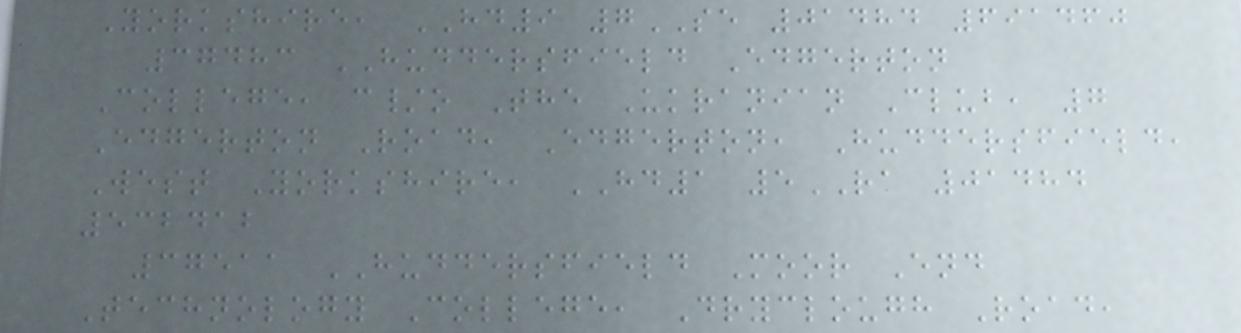Yorkshire, HD9 7SE 01484 691460
37483 HUDDERSFIELD Edgerton
College, c/o The Ukranian Club, 7
Edgerton Road, Edgerton, Huddersfield,
West Yorkshire, HD1 5RA 01484
532412
37511 HUDDERSFIELD Moor End
Technology College, Dryclough Road,
